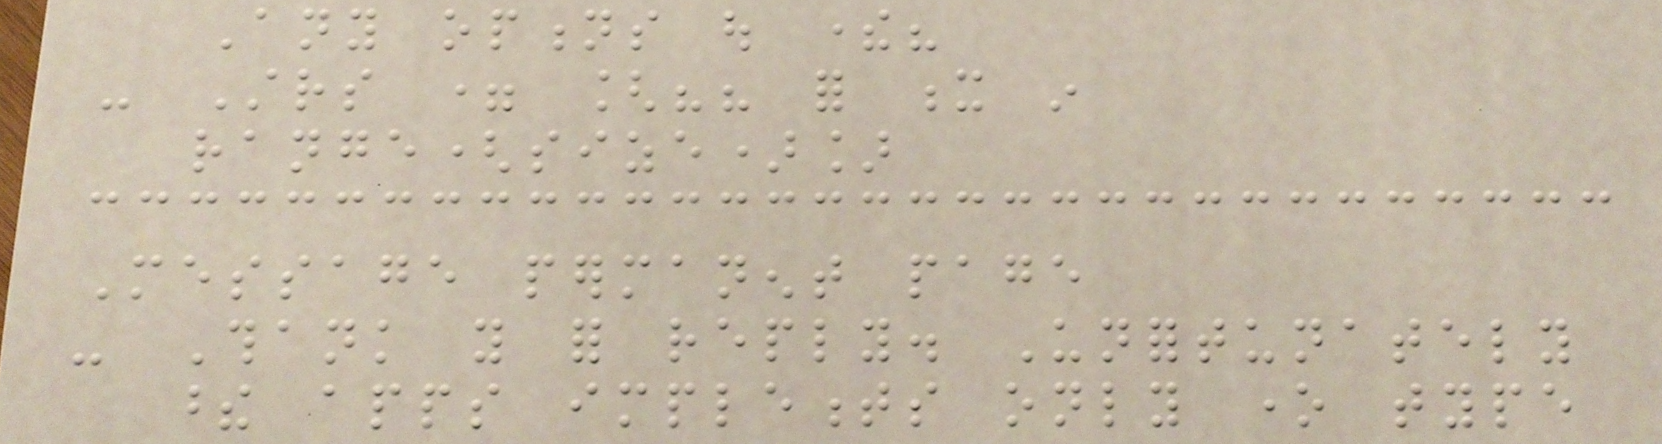Any options out there?
- Strs = ["" for x in
range(size)]
Message permanent page
- Thank you for reply. Unfortunately
these apps implements only one type
